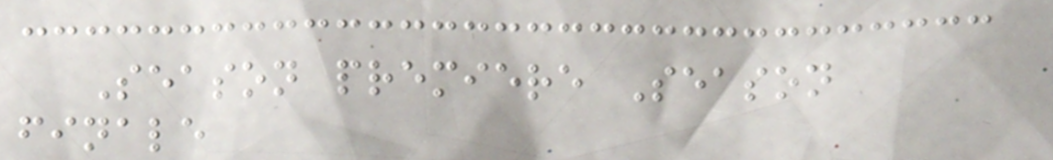Season premiere Season
finale
